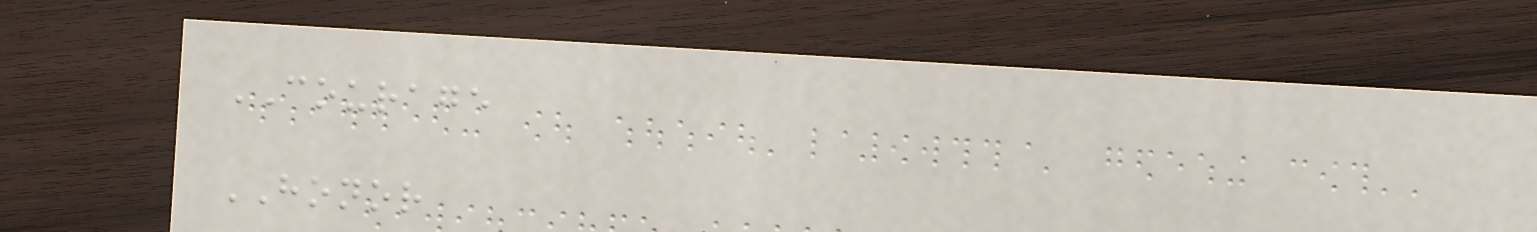COURAGE
HONOR
